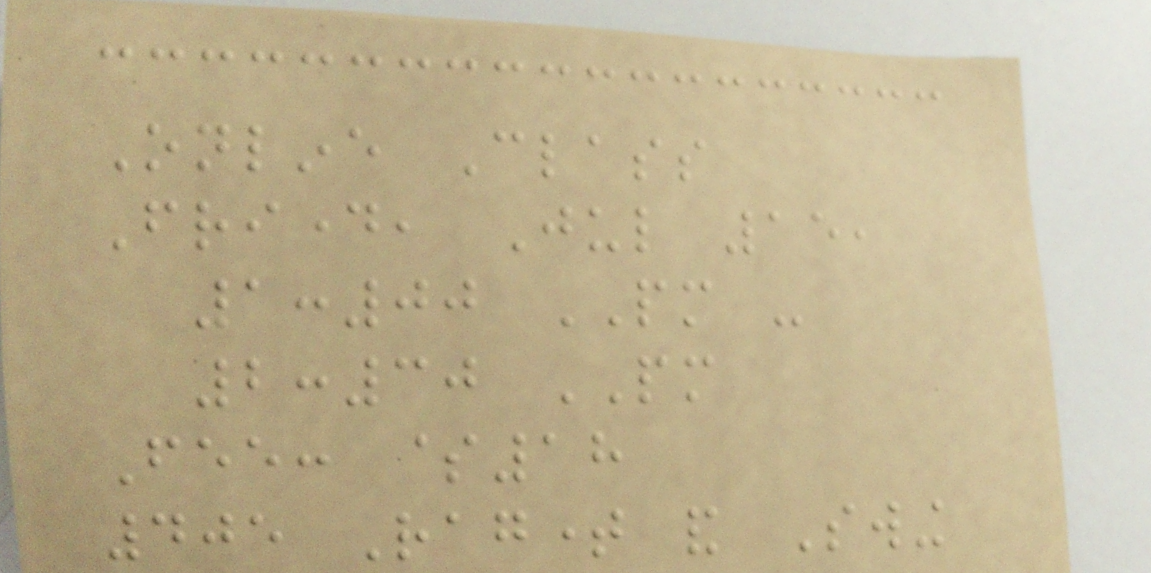Online Class
Friday, Jul 15,
1:00 PM -
2:30 PM
Fee: $18
405 Ragtime and Swing
